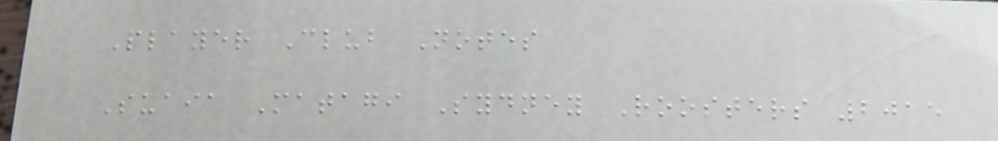Player Club Notes
Suaia Matagi Sydney Roosters 2015
